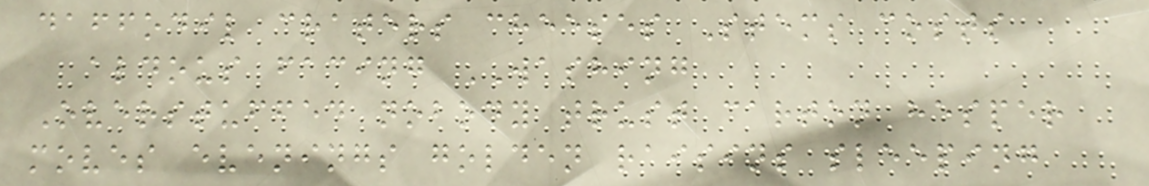daffodil craters cheeses Stems costs
aldous facing WASHING
Overstuffed nobody trust carton hesper
moves evenings golden raisins sleeping
